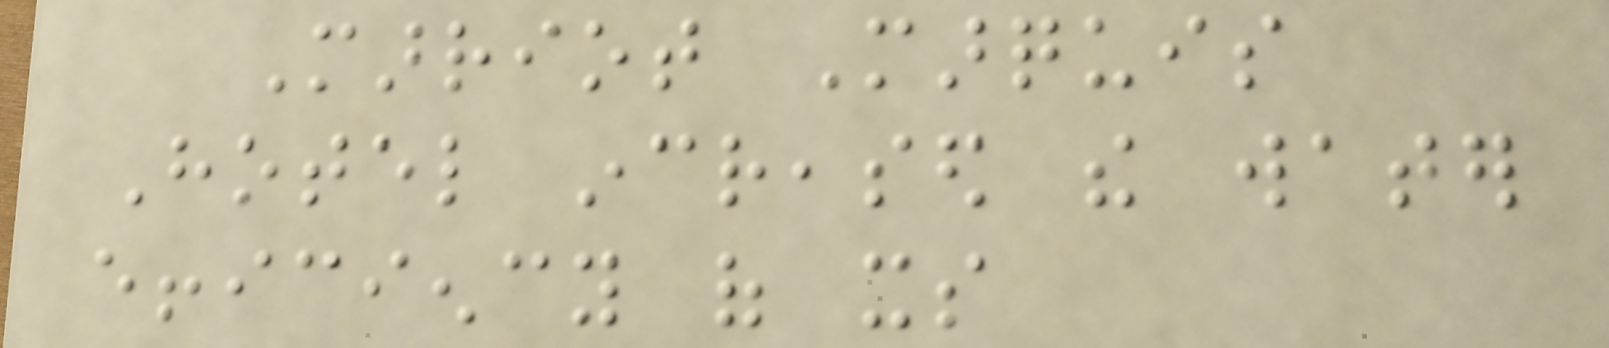Marriot Marquis
Hotel increased the water
efficiency of its
